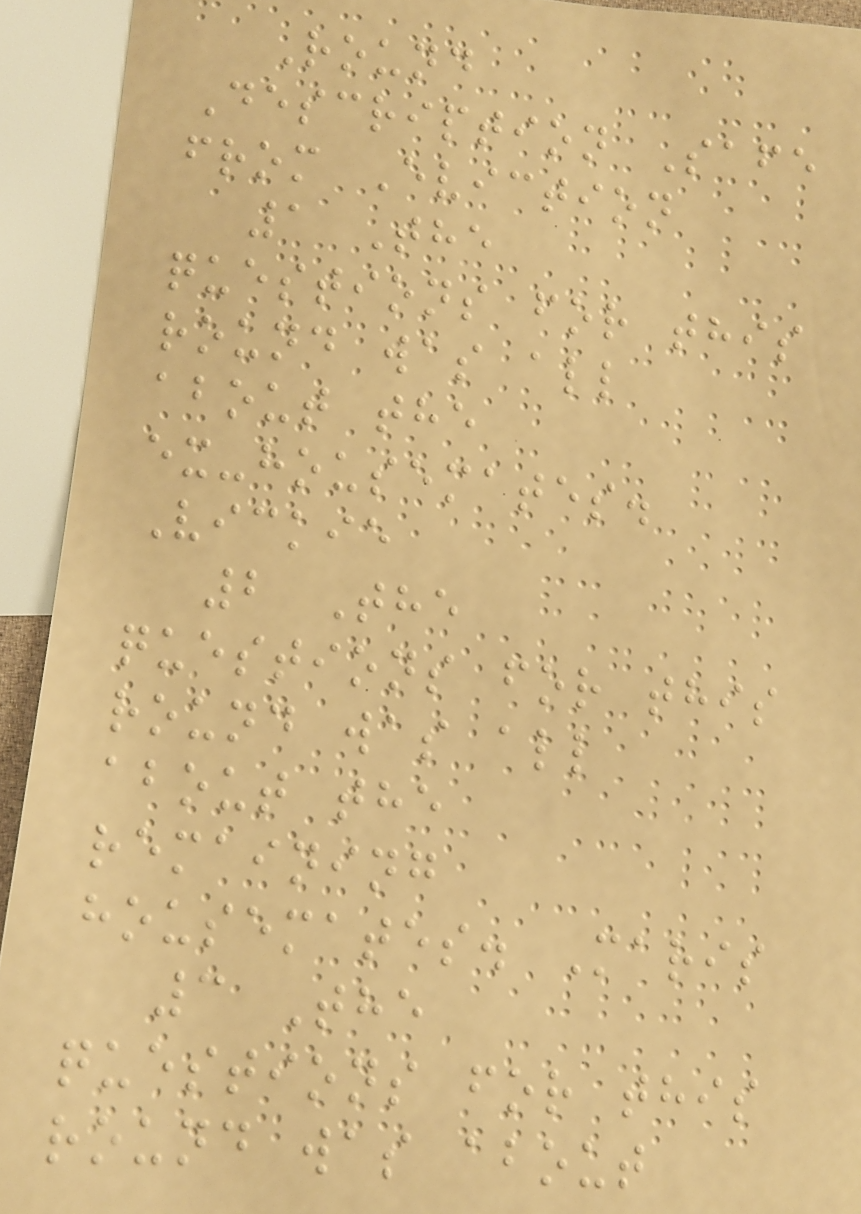Round
Description Safe
from Eviction
1 The
questions for this
round was all
about the
ex-housemates.
Vickie
2 The
questions for this
round was all
about the
remaining
housemates. Maris
3 The
questions for this
round was about
